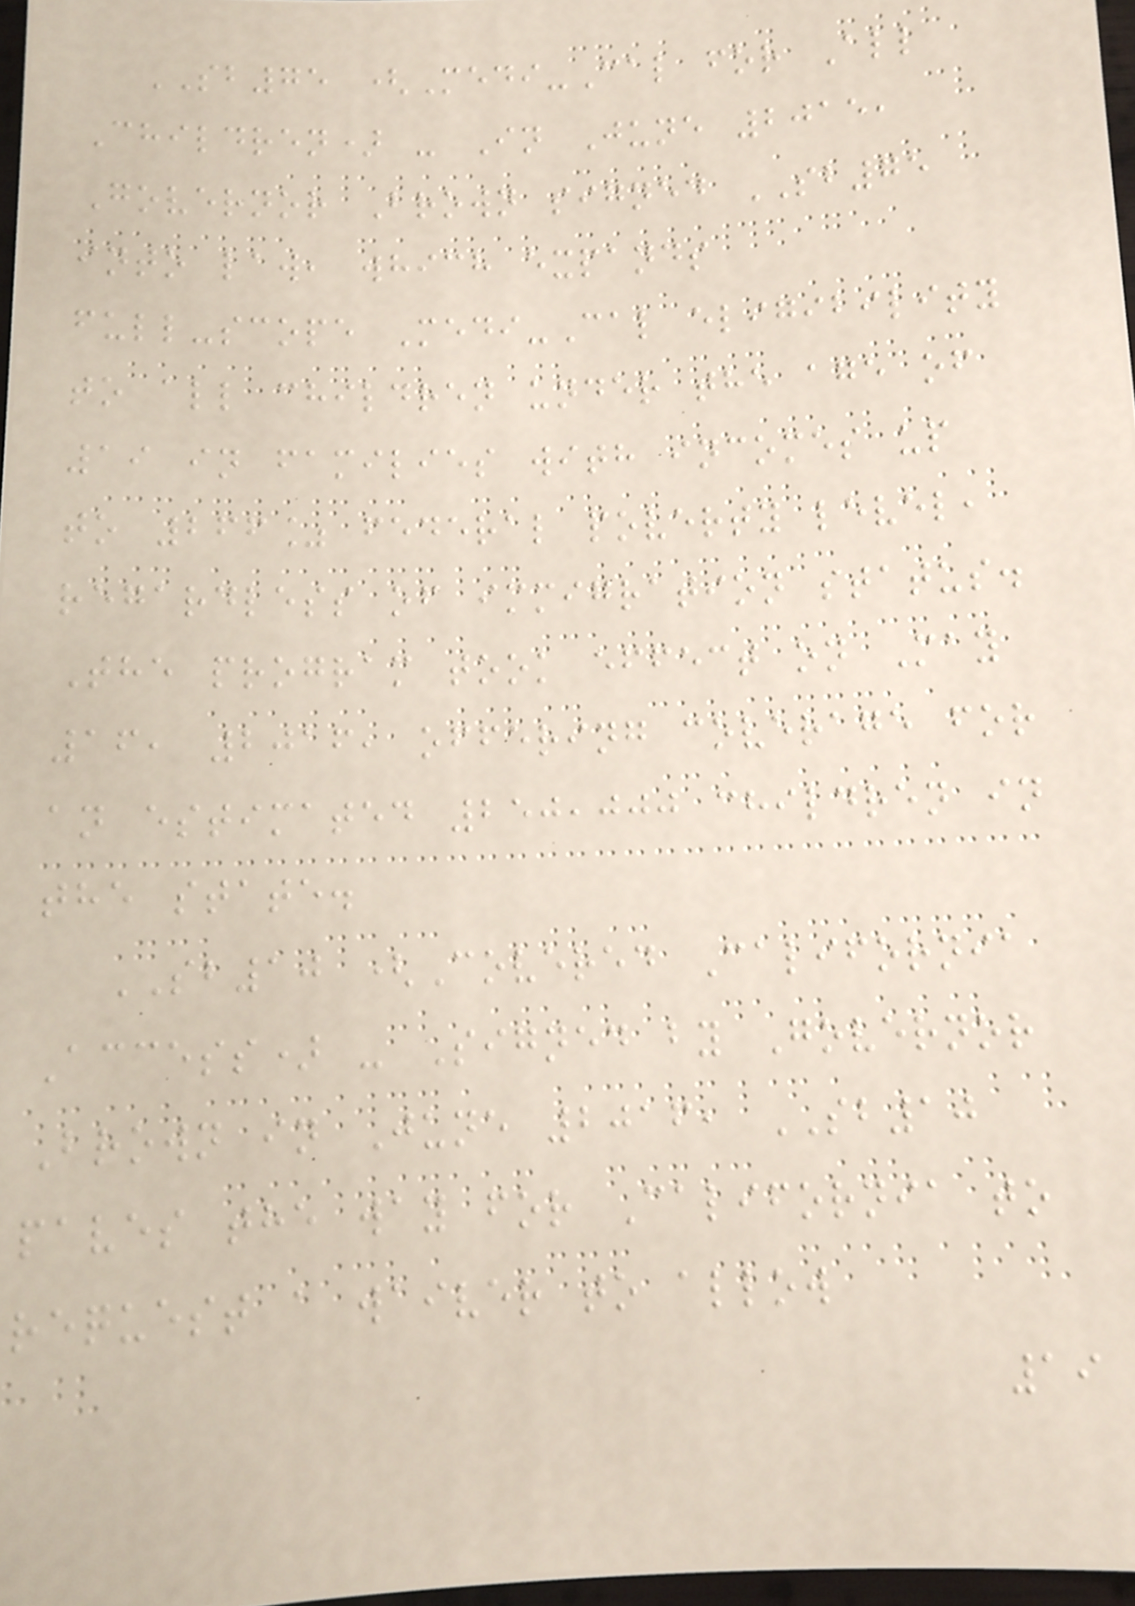SB75 (Medi-Cal for All
Children) - In June 2015,
Governor Brown signed SB75
into law, which expands
full-scope Medi-Cal eligibility
to all children under the age of
19 in families with incomes up
to 266% federal poverty level,
regardless of immigration status.
The program took effect on May
16, 2016, offering coverage for
an estimated 250,000 children in
the state.
SB10 (Covered California
Access) - Signed by Governor
Brown in June 2016, SB10
paves the way for California to
request a waiver to allow
19
